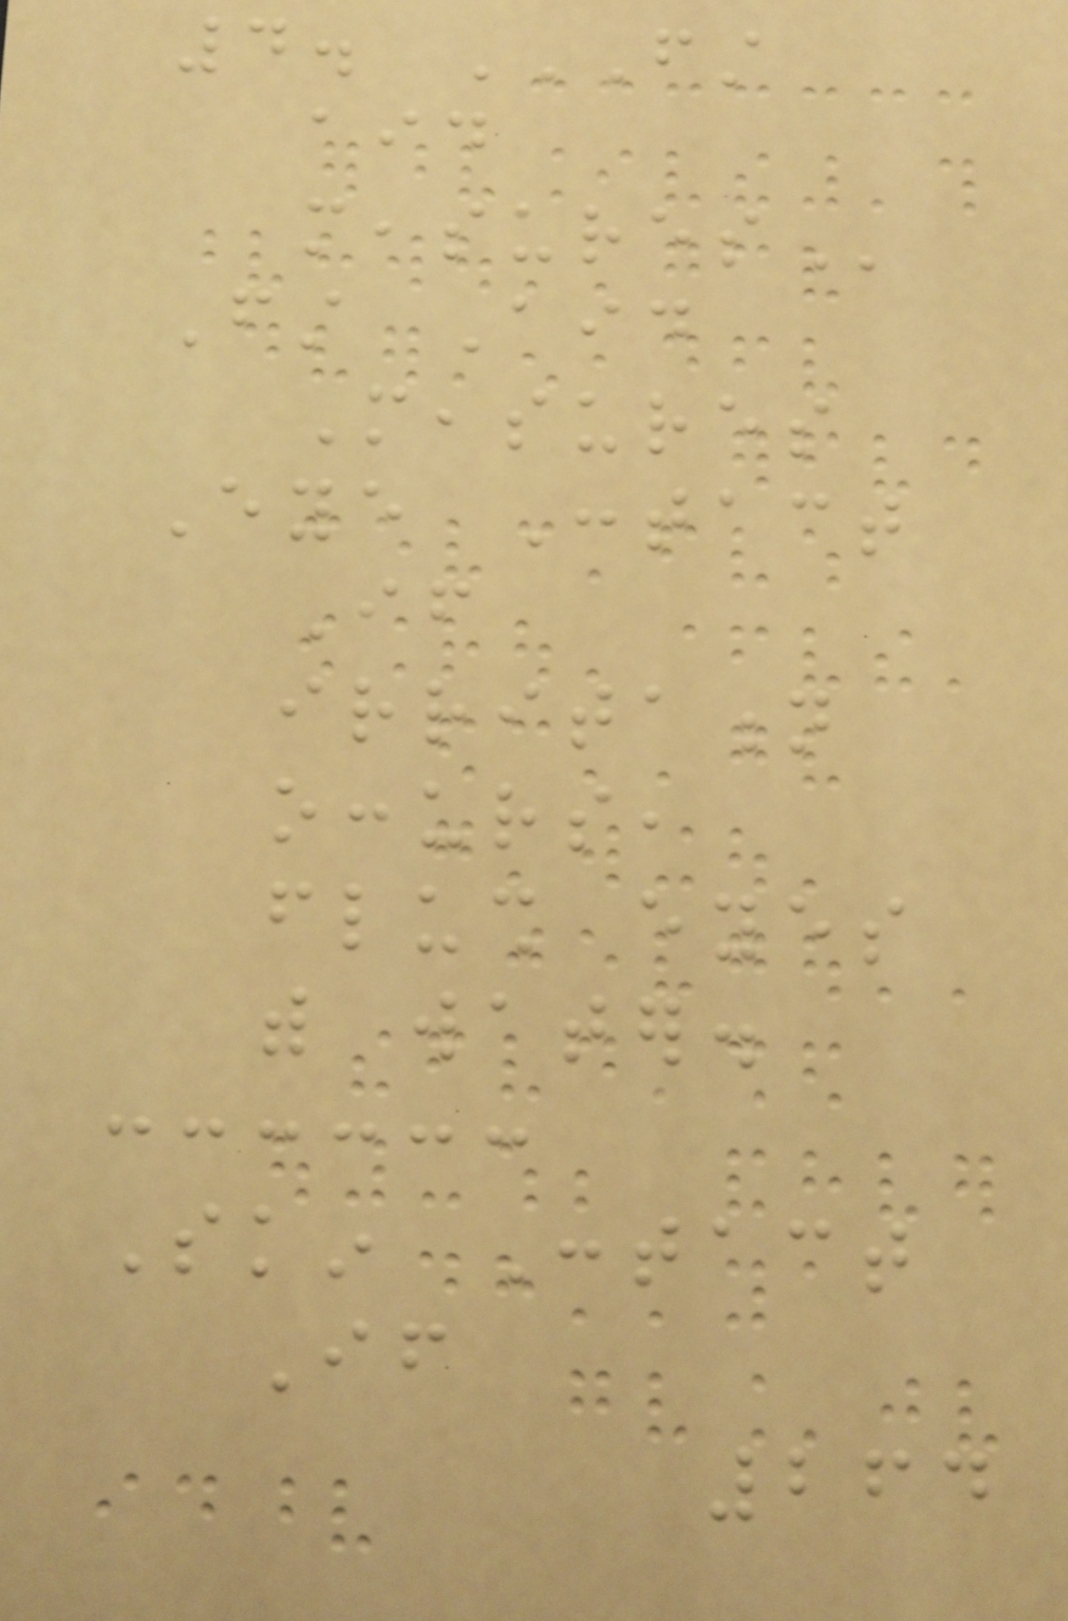4. FIRST
AID
MEASURES
First Aid
Measures
Eye Contact
If
irritation
occurs,
flush eyes
with water.
Skin Contact
If
264
